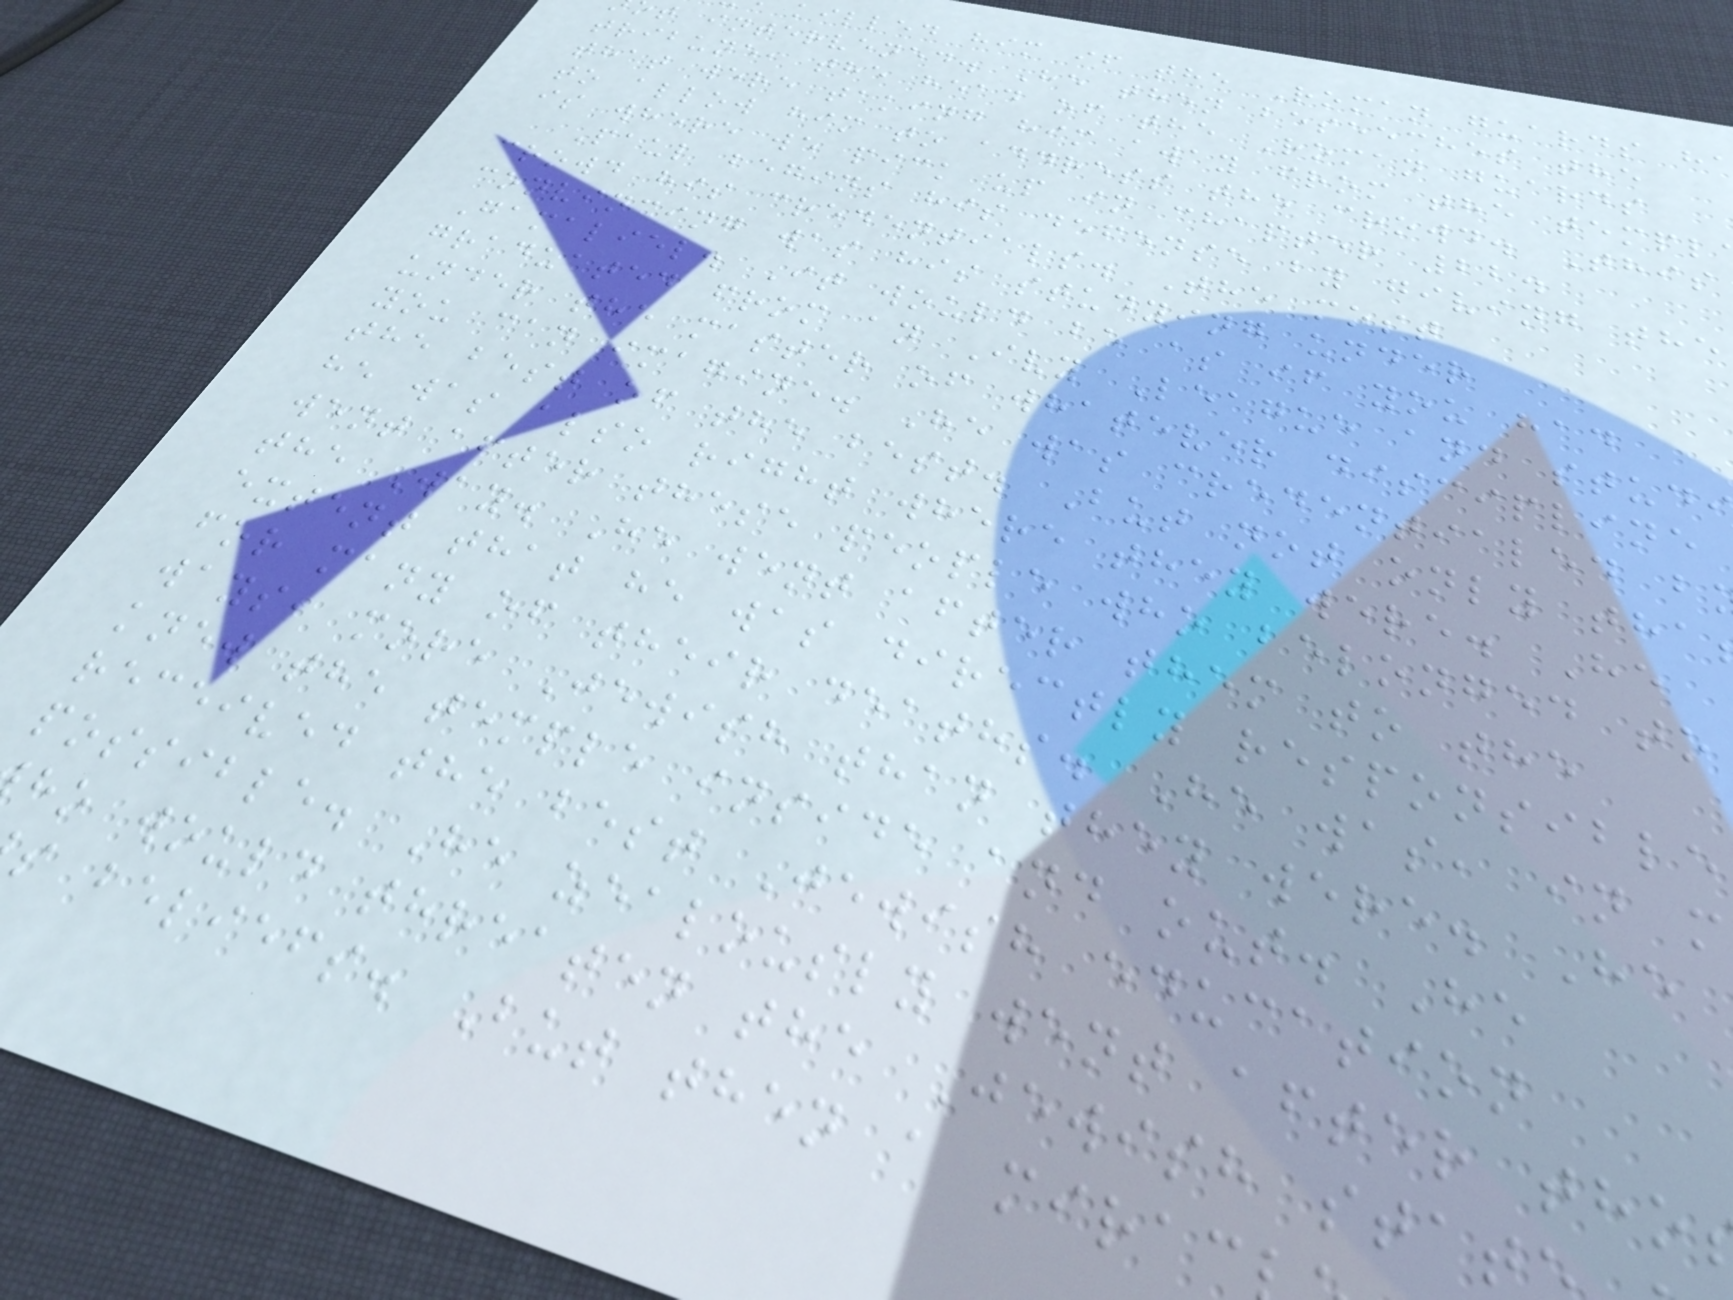killed him if the Roman guards h
t intervened. He then beseeches the
tribune, the head of the Roman guards
that were taking him away from the templ
to allow him to address the crowd. This
is where we pick up in chapter 22.
Paul begins his defense by giving the
crowd his credentials. The most
convincing was his studying under
Gamaliel. It would be as if you had
graduated from an Ivy League and stud
under the master of whatever discipline
you can imagine. He was credentialed b
the best of the best. But not only tha
he was also right where they were. He
went after these people who belonged to
the Way. He went after them to the
extent that he was directly responsible
for many of their deaths. He was, in m
ways, more Jewish than they were. He
knew the temple inside and out. He
received the best Jewish education
possible. He zealously went after tho
ho would threaten the Jewish stat
s beliefs. But then a mirac
